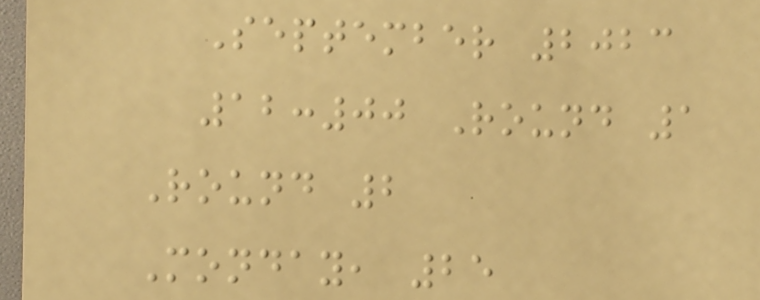September 2023
12:00 Round 1
Round 2
Monday, 25
